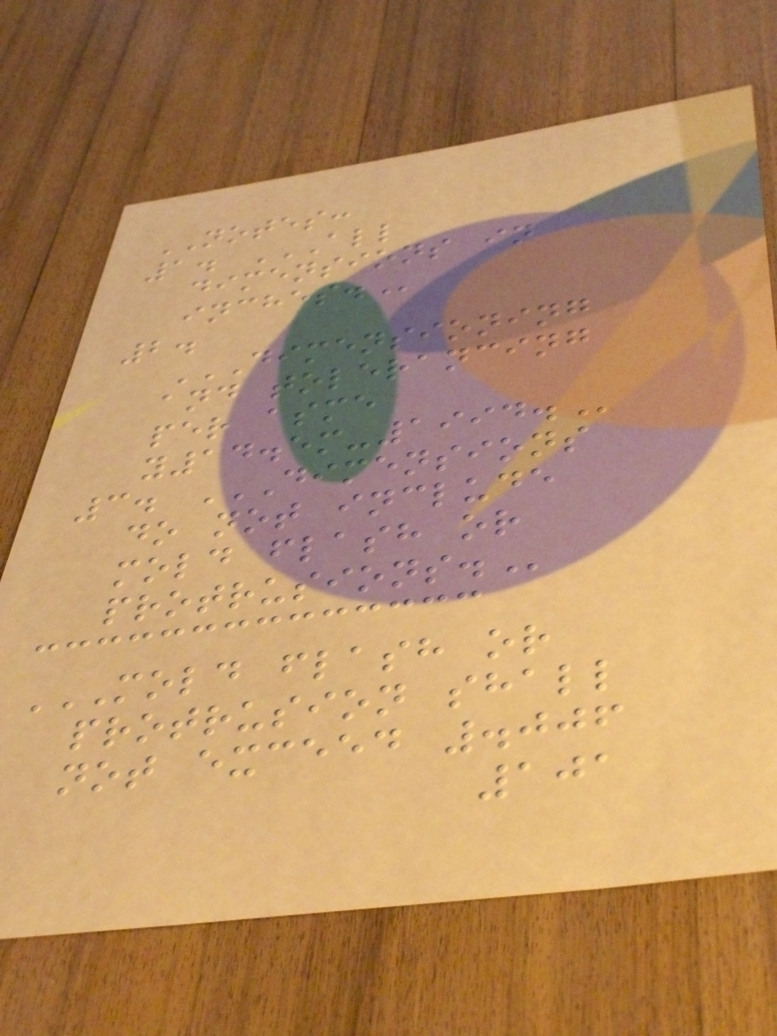NOTES:
1. ALL
DIMENSIONS IN
INCHES.
2.
DIMENSIONING
AND TOLERANCING
PER ASME
Y14.5M-1994.
3. DIMENSIONS
DO NOT INCLUDE
MOLD FLASH OR
PROTRUSIONS.
MOLD FLASH OR
PROTRUSION SHALL
NOT EXCEED .006
101
